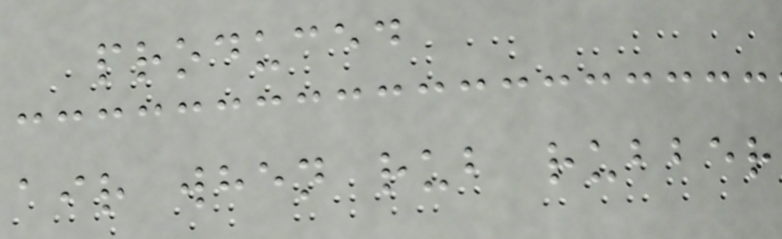produced
air when rub rubber
